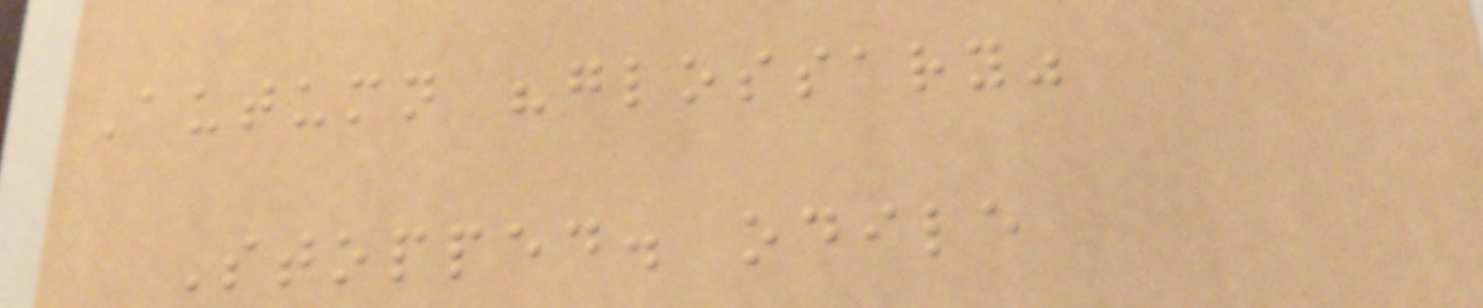Autumn "glossary"
Stopped. odile
